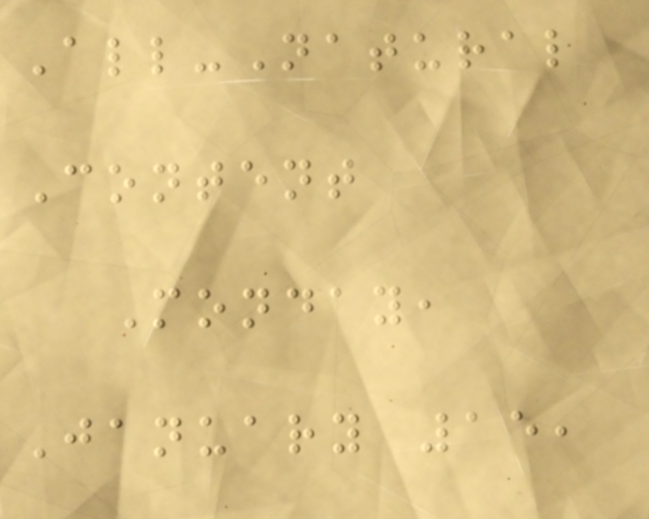All-Natural
Content
Monday,
January 15,
